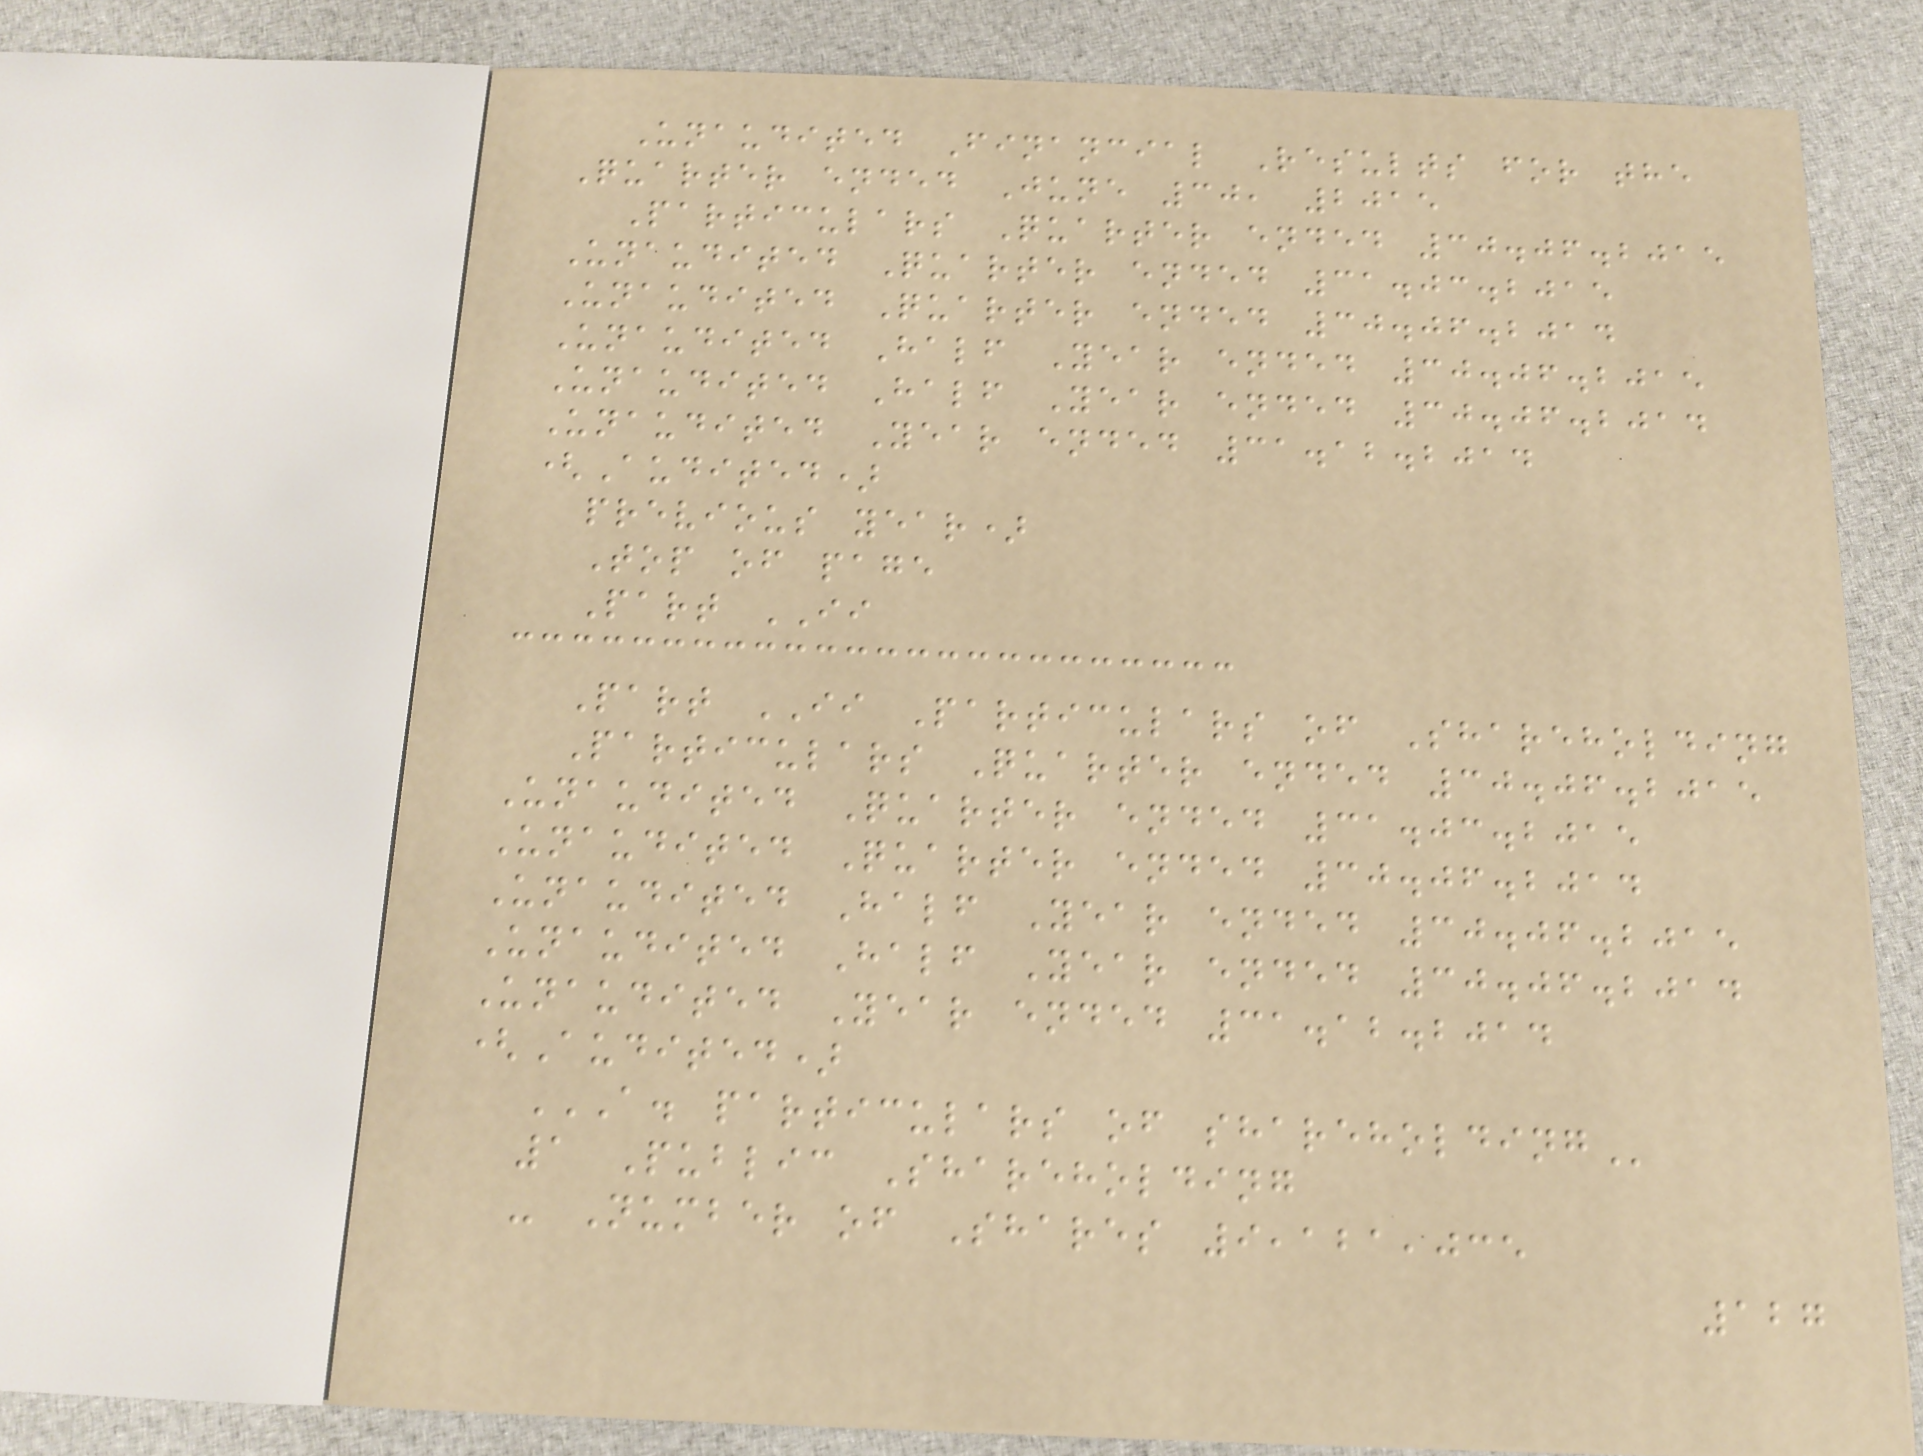Unaudited Financial Results for the
Quarter ended June 30, 2015
Particulars Quarter ended 30.06.2015
Unaudited Quarter ended 31.03.2015
Unaudited Quarter ended 30.06.2014
Unaudited Half Year ended 30.06.2015
Unaudited Half Year ended 30.06.2014
Unaudited Year ended 31.12.2014
(Audited)
previous year)
Top of page
Part II
Part II Particulars of Shareholding
Particulars Quarter ended 30.06.2015
Unaudited Quarter ended 31.03.2015
Unaudited Quarter ended 30.06.2014
Unaudited Half Year ended 30.06.2015
Unaudited Half Year ended 30.06.2014
Unaudited Year ended 31.12.2014
(Audited)
A. PARTICULARS OF SHAREHOLDING
1 Public Shareholding
- Number of Shares 9,121,035
127
